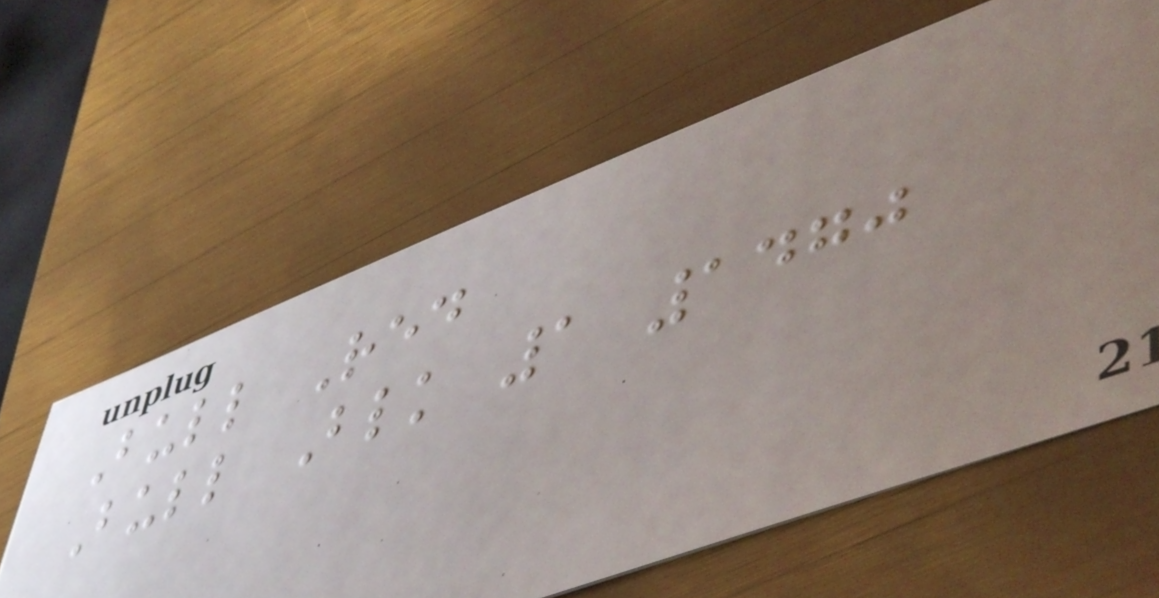Bull Red
Bull Blk 1 1470
